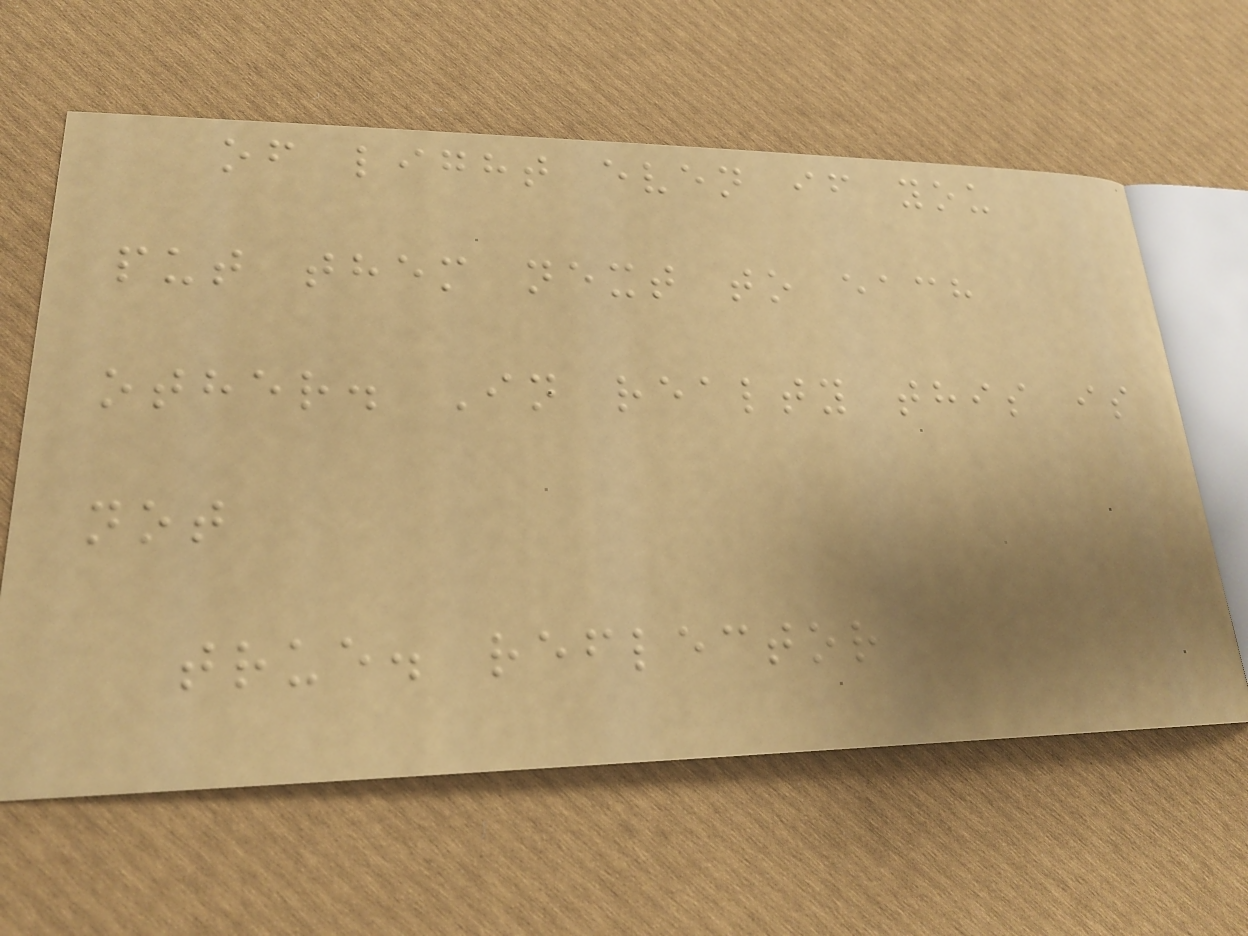of light even if you
put them next to each
other. In realty this is
not
true. reflector
